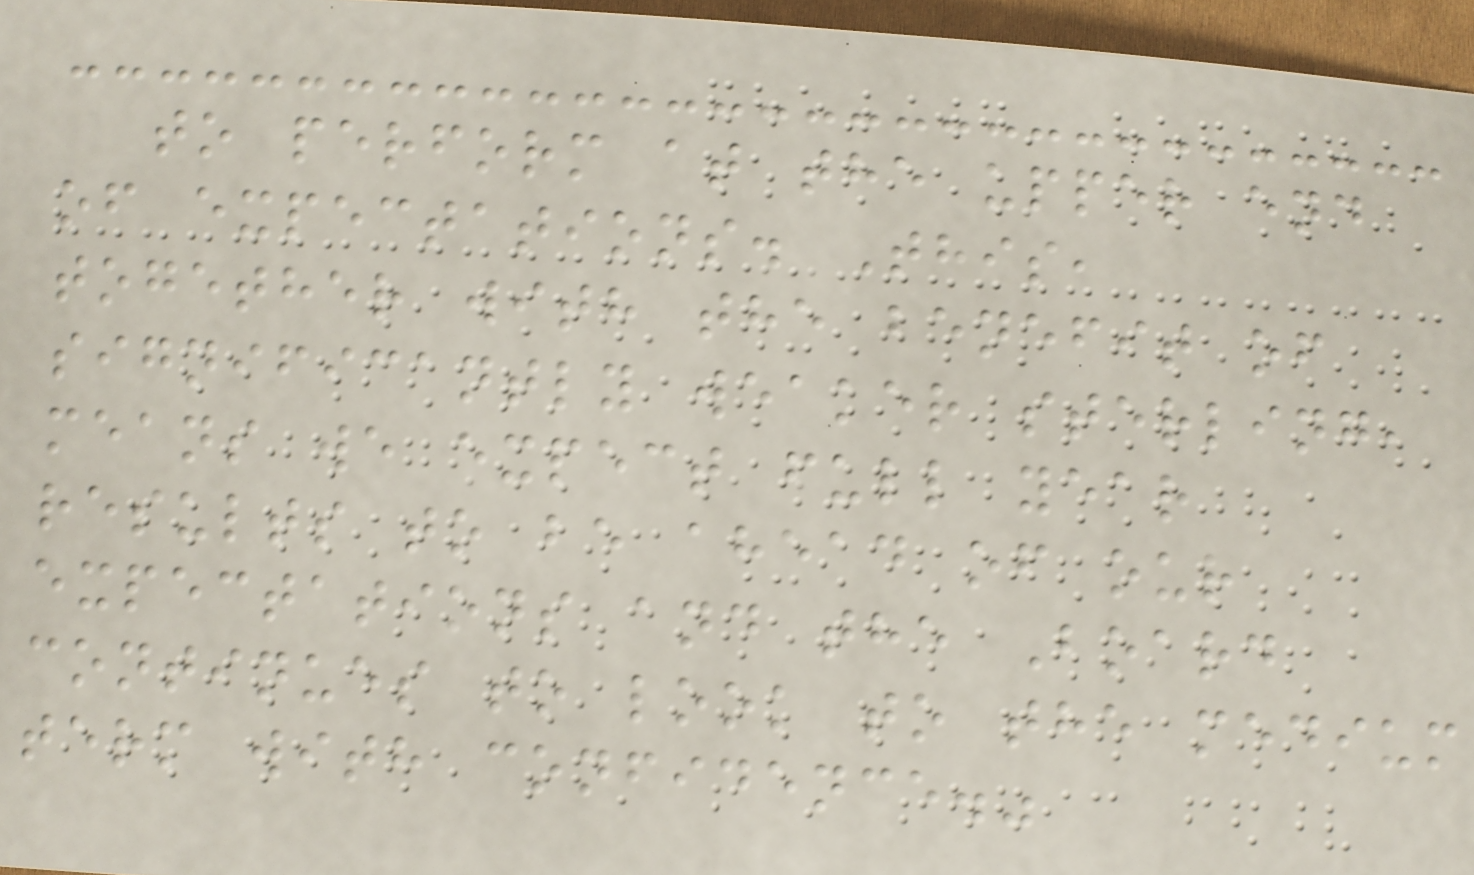to perform at the upper end
of expectations. This,
together with the benefit of
significantly weaker sterling,
means we expect full year
results to be ahead of our
expectations and the Board
continues to look to the medium
term with confidence."
